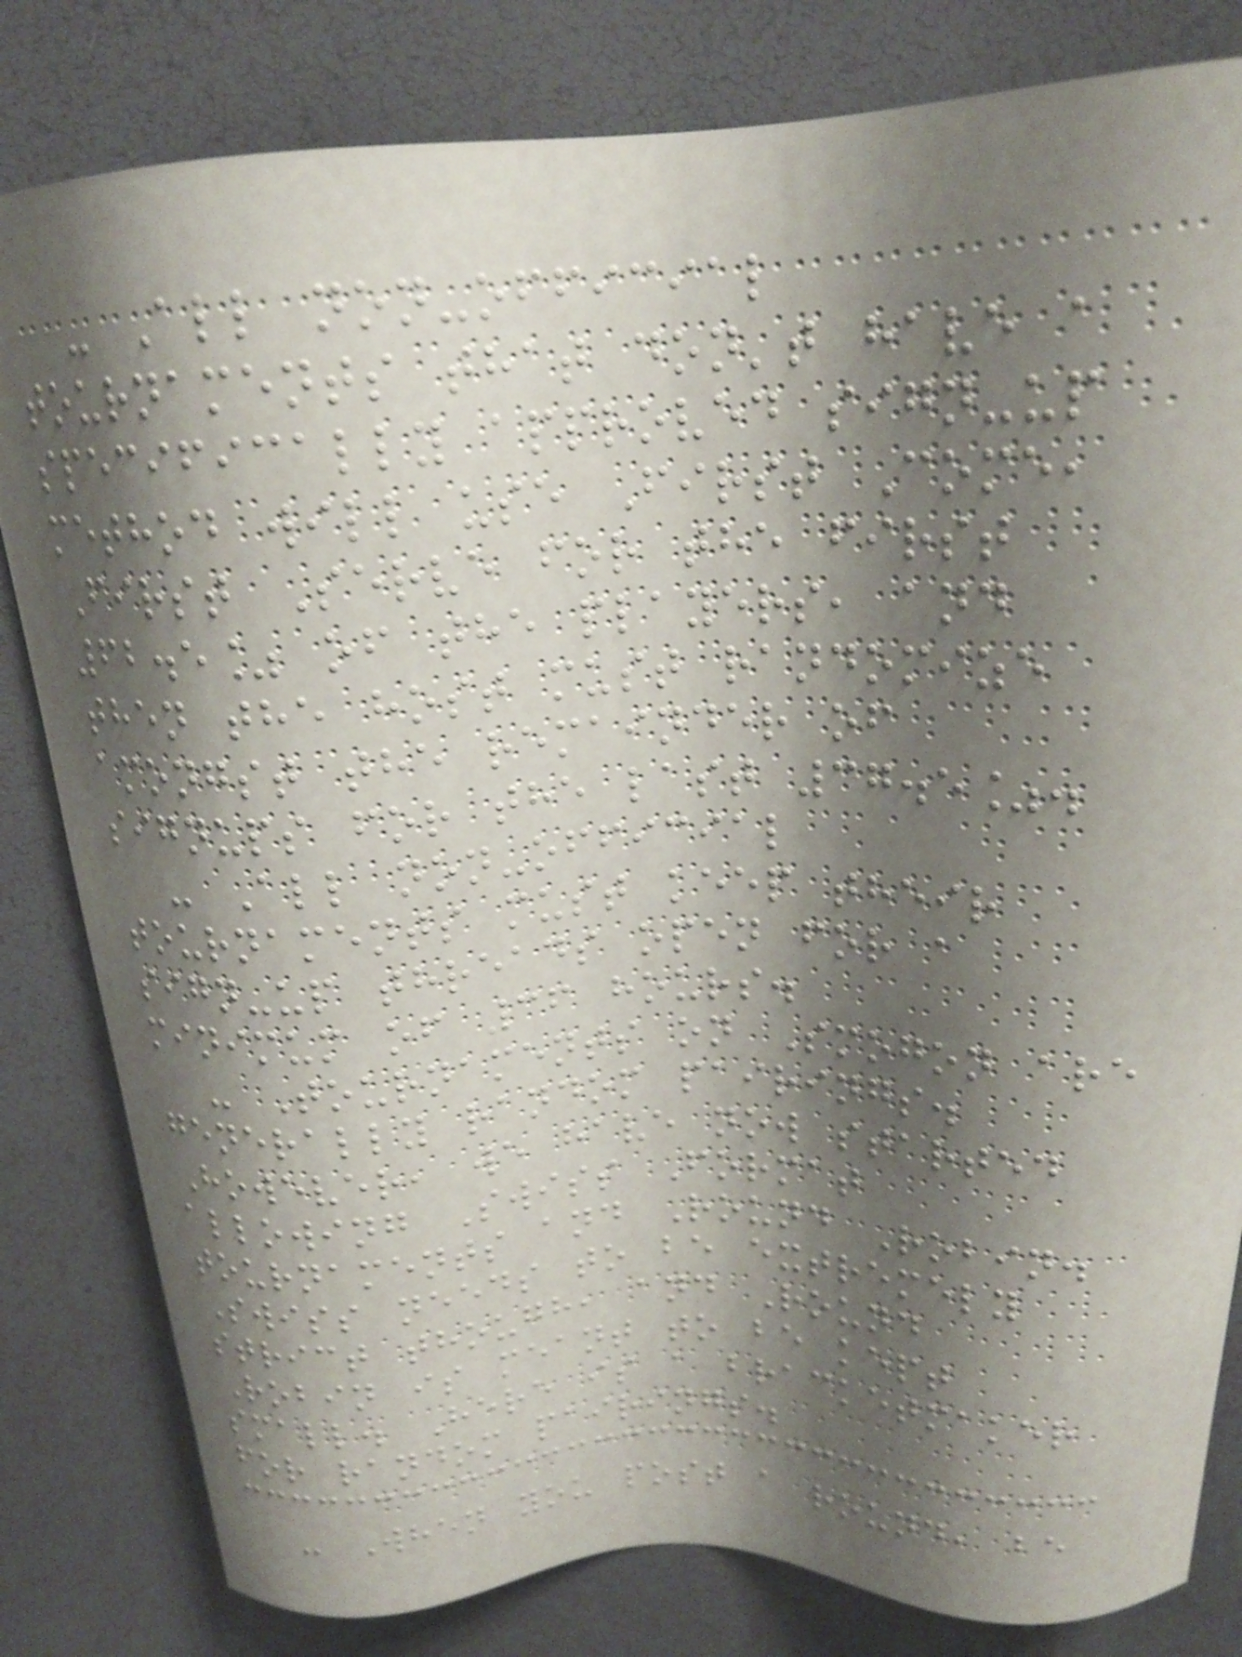- All non-official
tournaments that don't have a
specifically approved sign-up
method will use First Come,
First Serve for the first
62.5% of the players, and
then the host must randomize
amongst the remainder of
signups for the last 37.5%.
- All non-official
tournaments must keep their
sign-up threads open for a
minimum of 36 hours.
- Tournaments on Smogon are
generally random pairings.
However, we have now started
allowing Swiss Format
tournaments and Round Robin.
Swiss needs to be extremely
strict though, and Round
Robin is meant to be kept
small. Here is a bracketmaker
for random pairings.
- When you post a round, be
